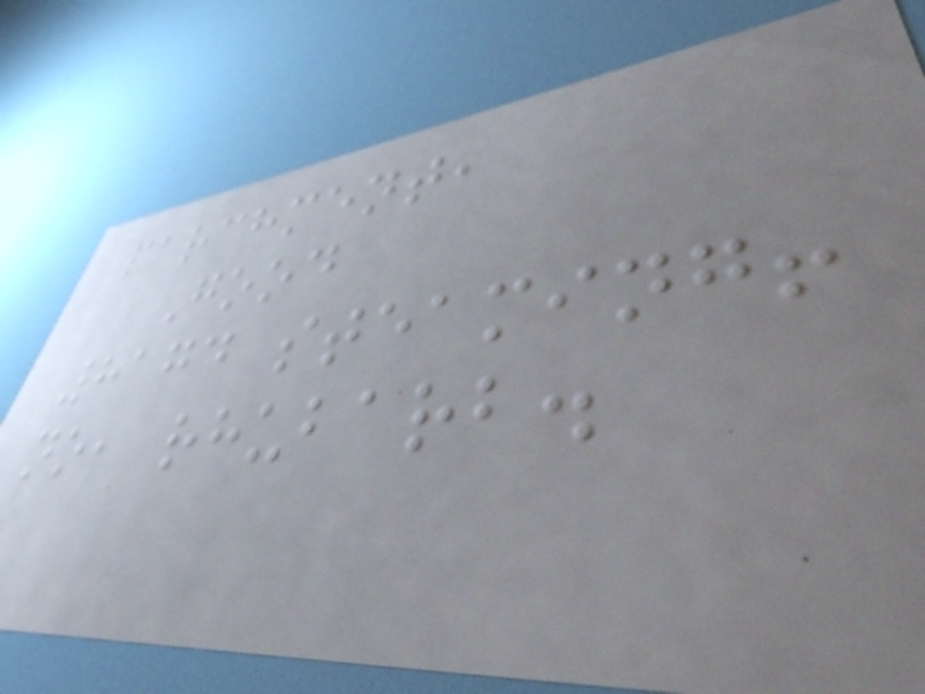parchment,
Good
8174 steaming!
no, rhubarb.
